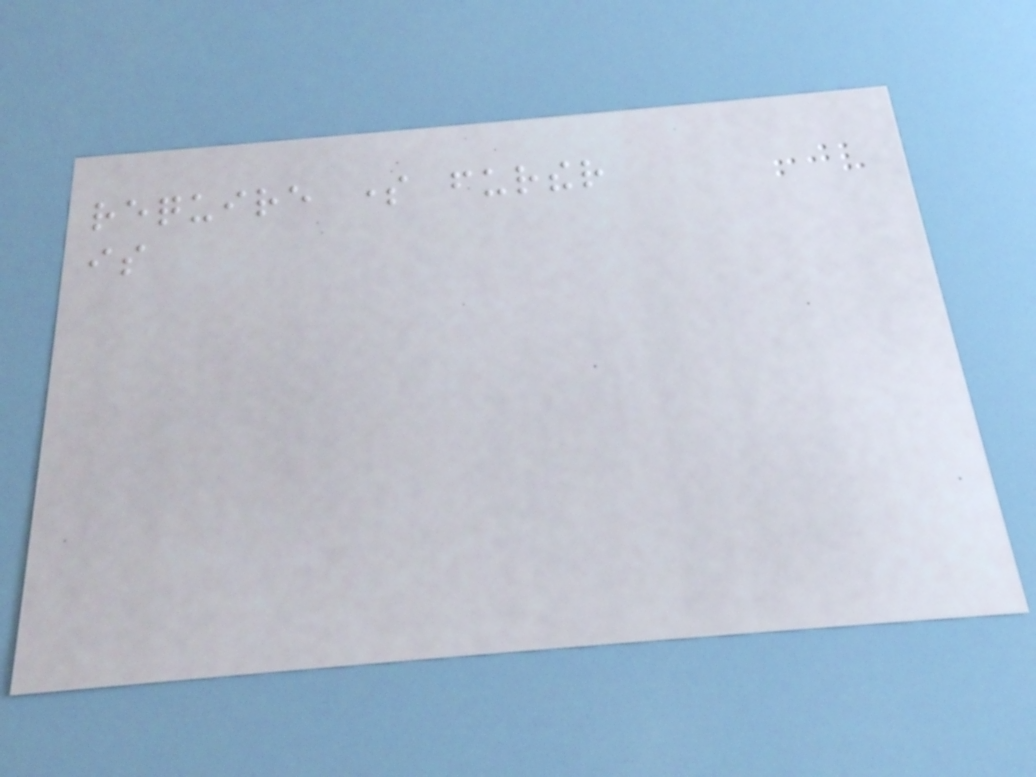require some further
is
